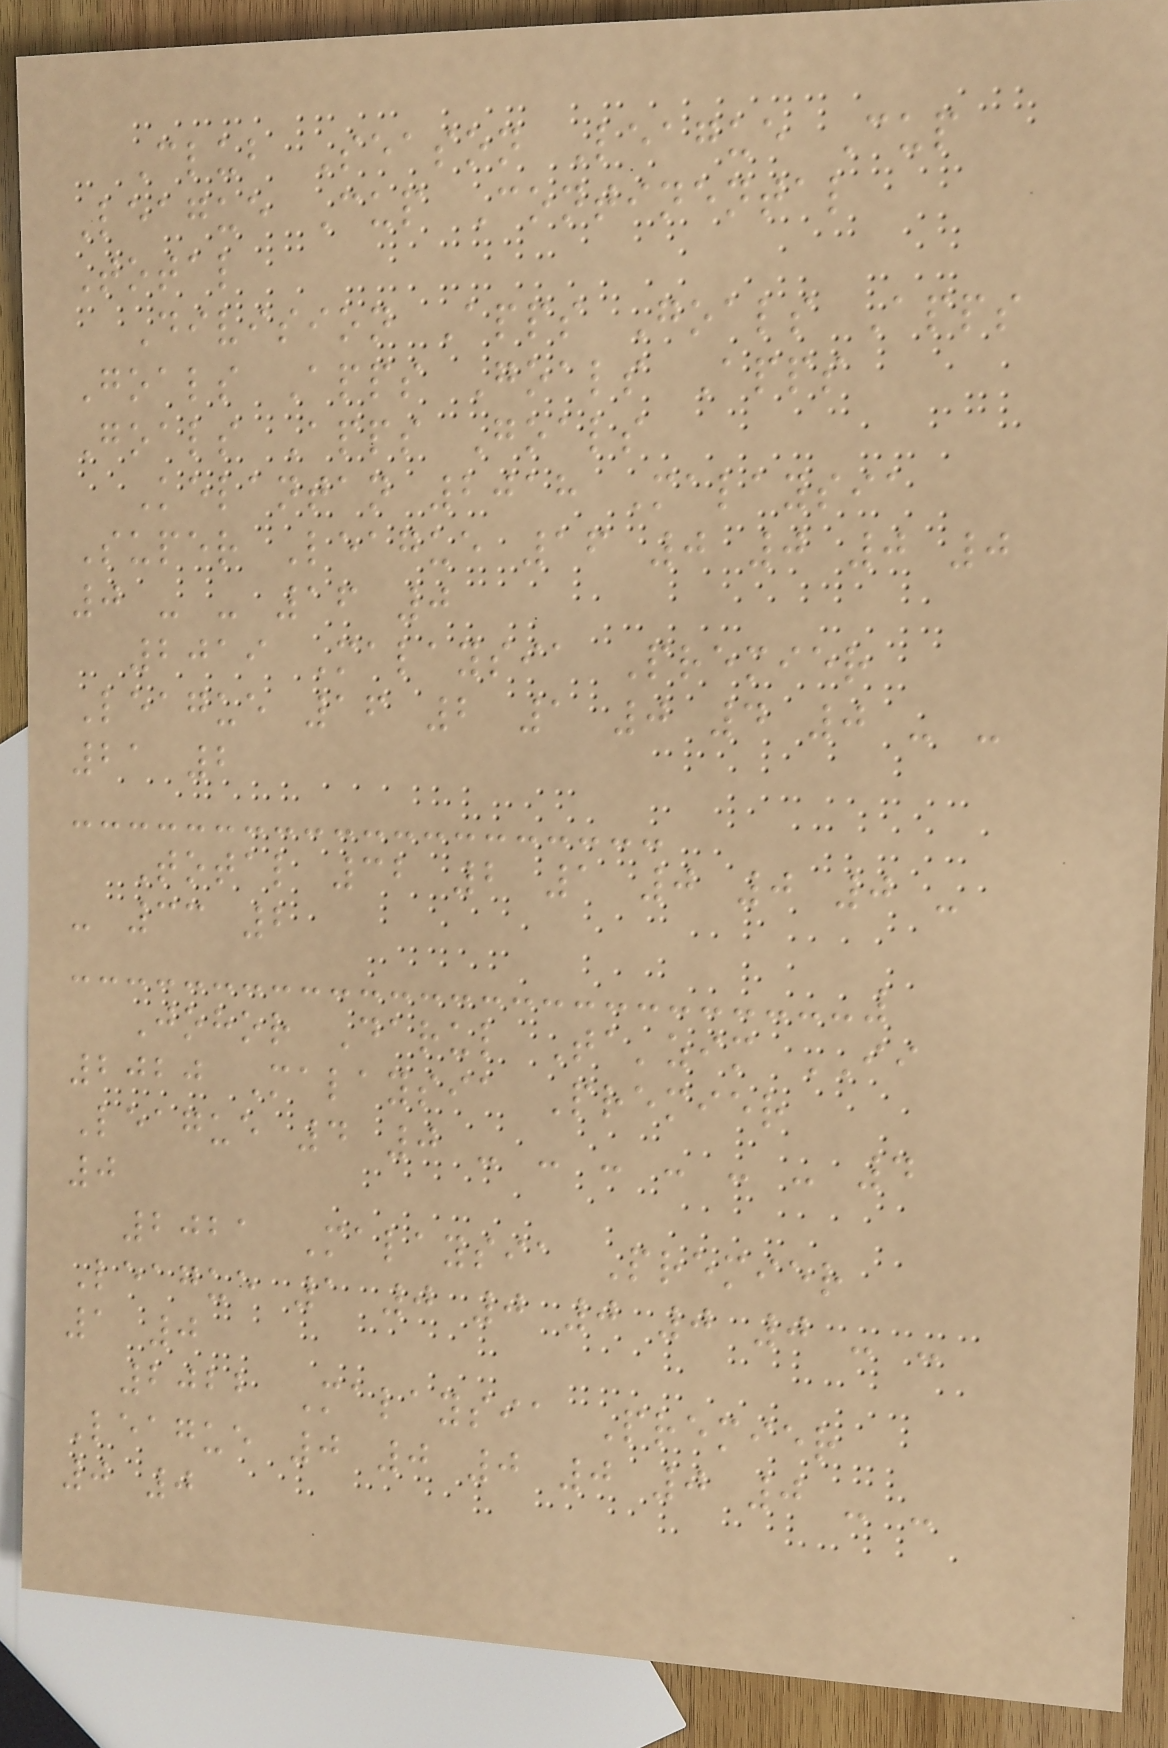Club Season League Cup
League Cup Continental
Total
Division Apps Goals Apps
Goals Apps Goals Apps
Goals Apps Goals
Kelantan 2018 Malaysia
Super League 16 0 0 0 0
0 - - 16 0
2019 Malaysia Premier
League 16 2 1 0 4 0 - -
21 2
Total 32 2 1 0 0 0 -
- 33 2
Johor Darul Ta'zim II
2020 Malaysia Premier
League 4 0 - - - - - - 4
0
2021 Malaysia Premier
League 1 0 0 0 0 0 - -
1 0
2022 Malaysia Premier
League 0 0 0 0 0 0 - -
0 0
